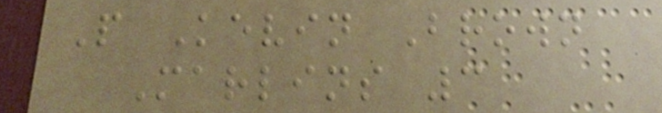P Kevin Brown
Marlins 3
